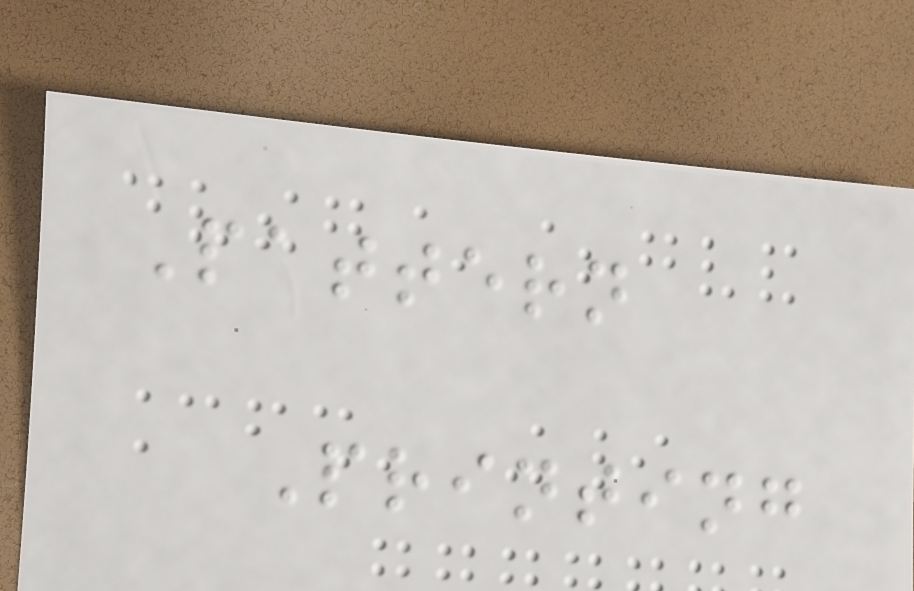Pattern
Printing
